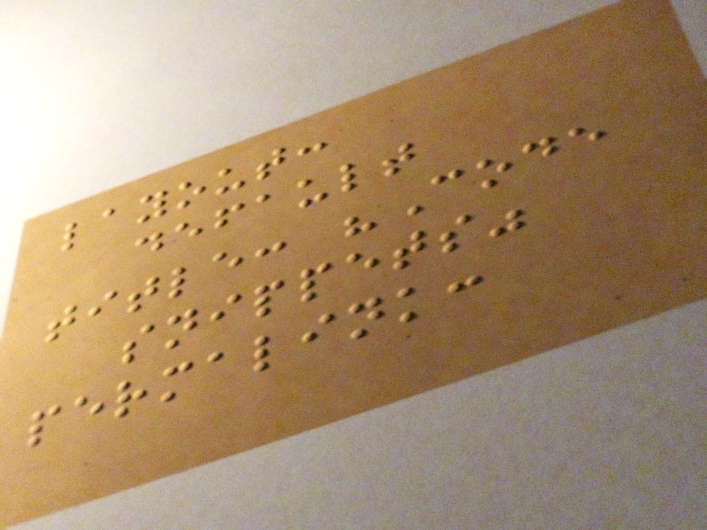layout:
default
title: "Code
snippets"
permalink:
